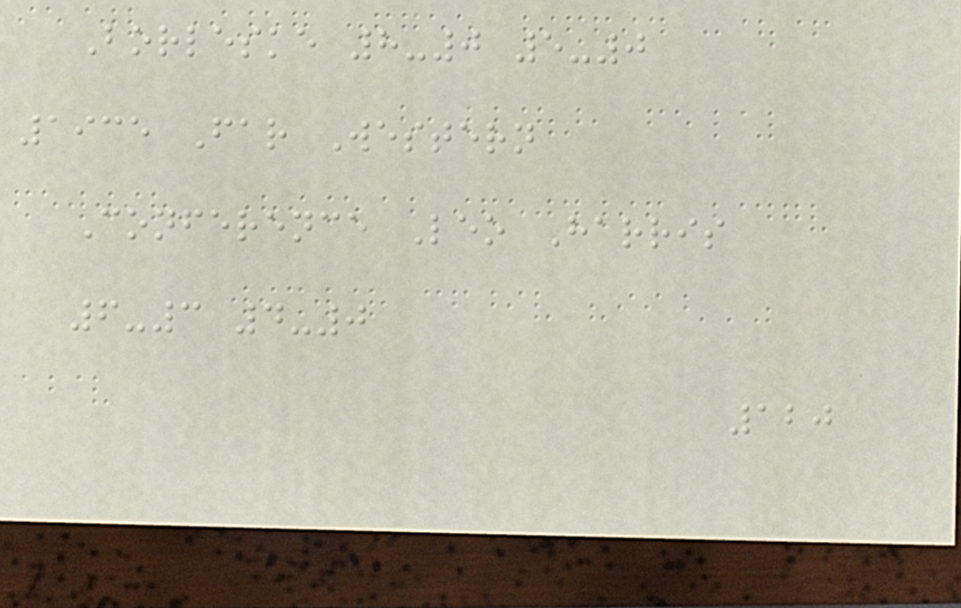Borleske 8-0 5-0
1935 Far Western
Conference Leo Harris
6-3 4-0
120
